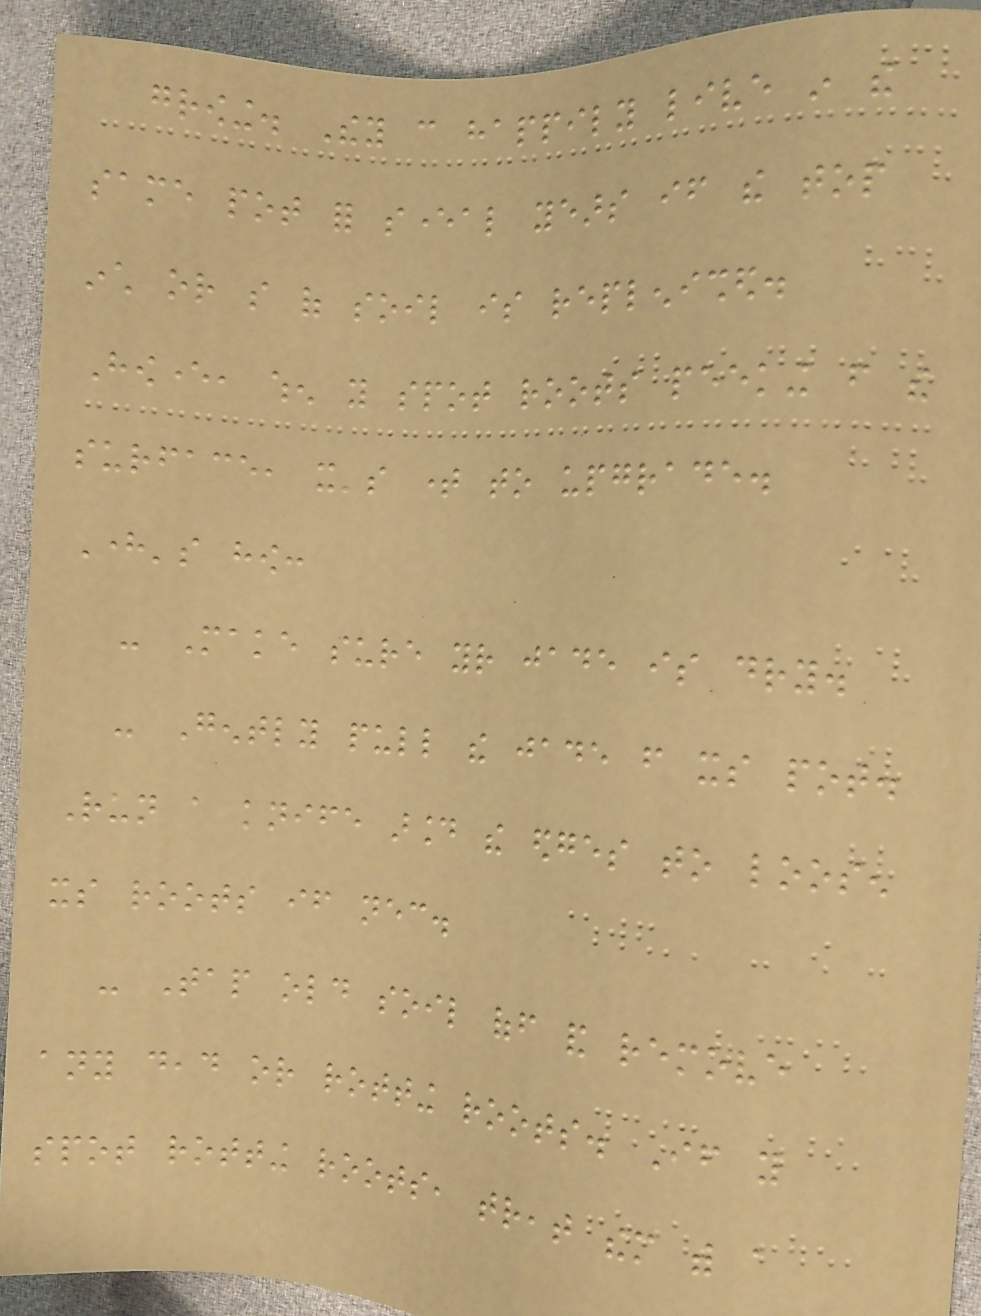growing. They can happily live in the
same pot for several years if the top
inch or so of soil is replenished.
However, when you spot roots peeking from the
surface, it's time to upgrade.
Here's how:
- Make sure your jade is dry.
- Gently pull the jade from its pot.
Run a knife around the edges to loosen
its roots if necessary.
- Tap old soil off and remove
any dead or rotting roots. If you
spot rotting roots, treat them with a
